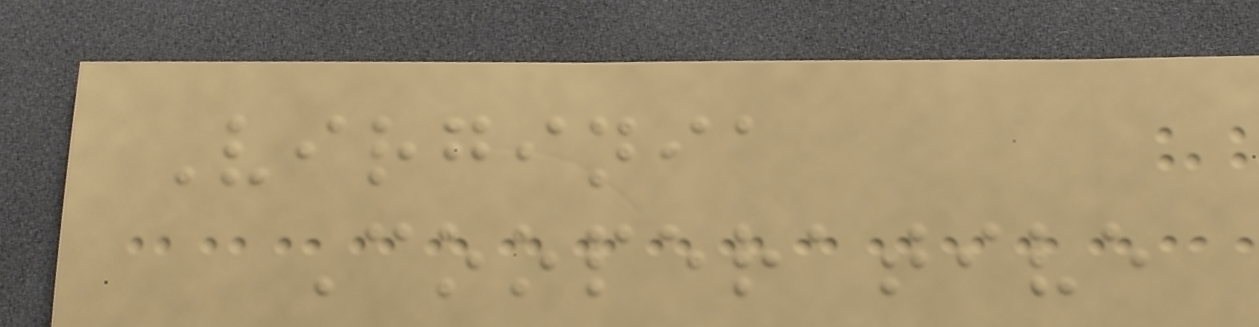Virginia
Cooperative
